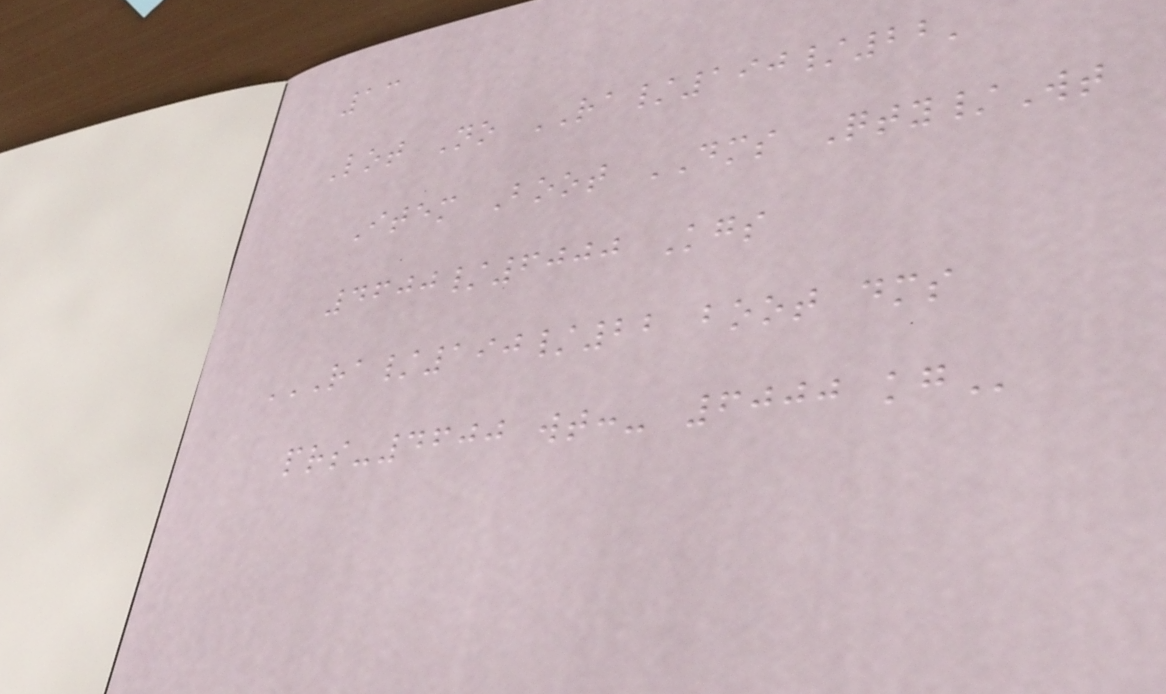13
Lot No RA/190/22'
Item Boot DMS Qty/Wt
4600/6000 Kgs
RA/190/22 BOOT DMS
PRS-4600 WT:- 6000 KG
